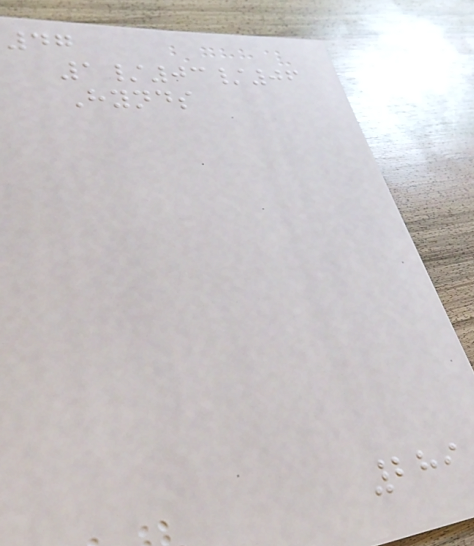47
1/03/06
Hynds
289
